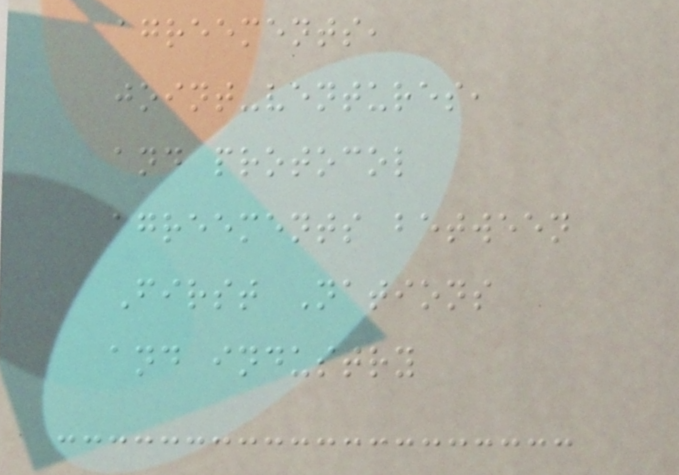agreements,
joint-ventures,
and protocol
agreements between
First Nations
and industry
